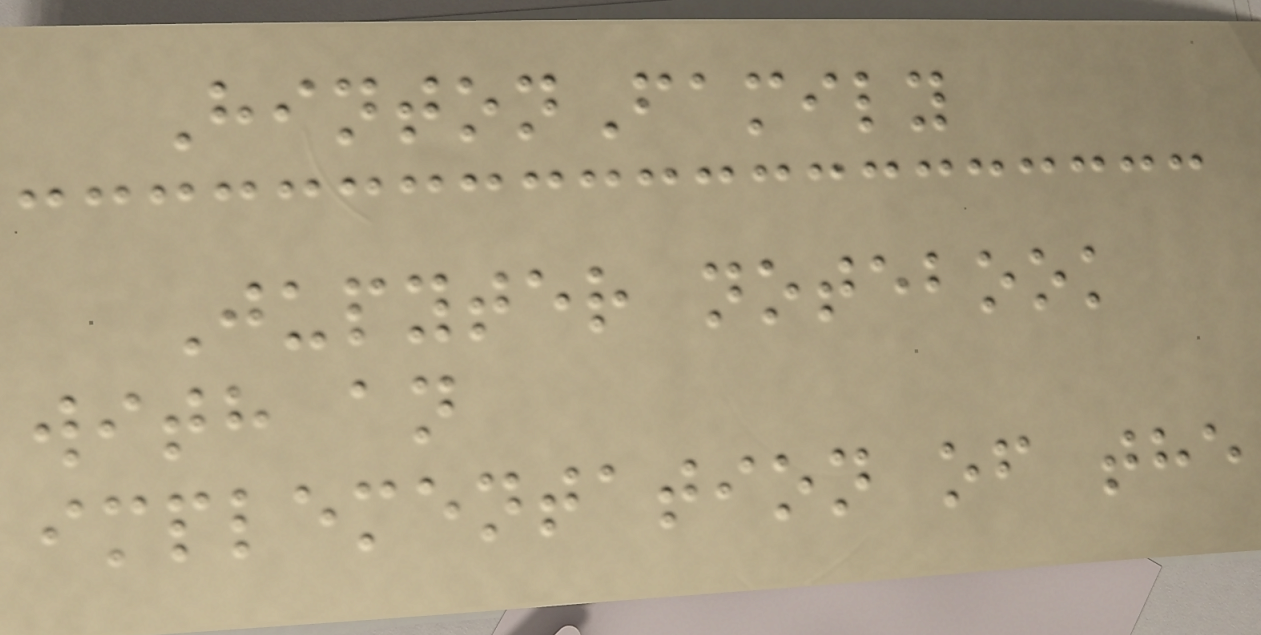HintonFamily
Jupyter notebook
with an
implementation of the
